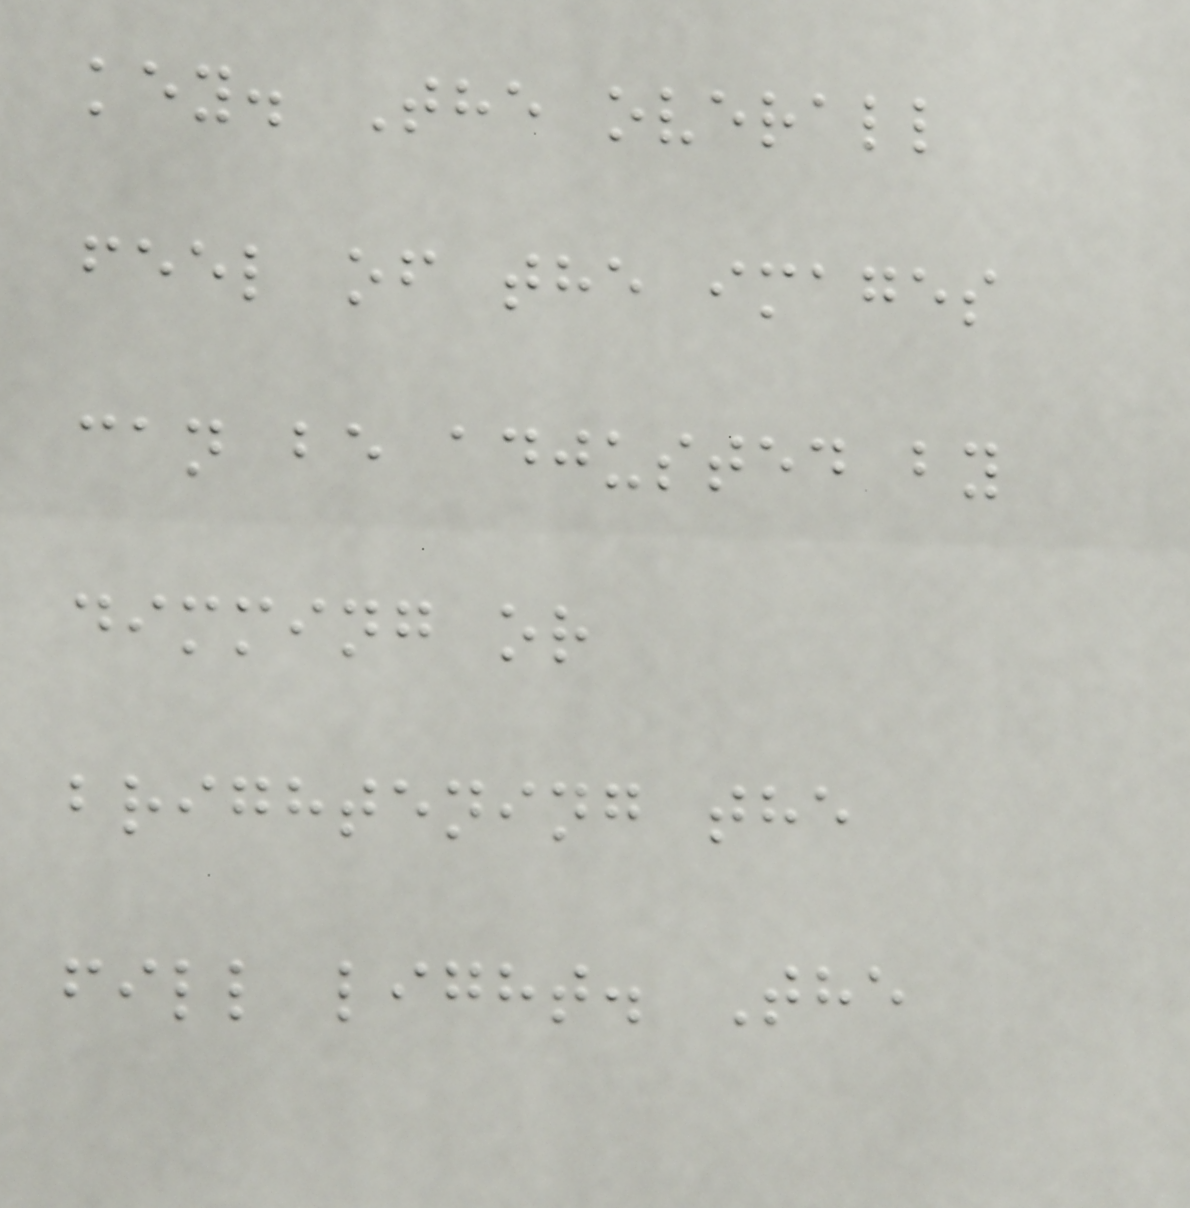key. The overall
feel of the images
can be adjusted by
dimming or
brightening the
fill light. The
